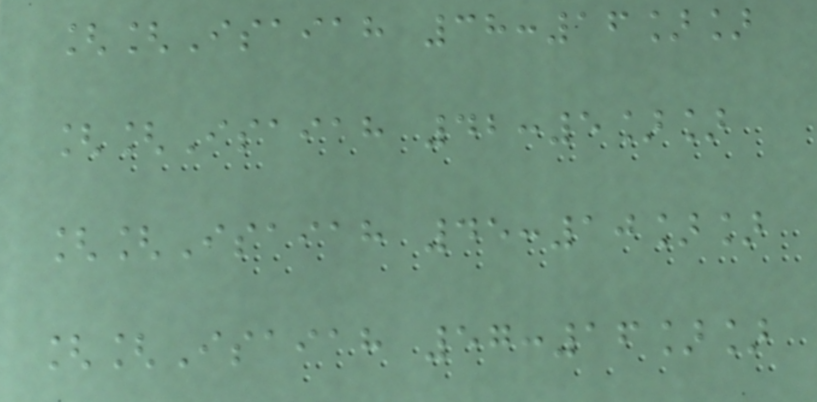[[Isaiah 38:16]]
[[Isaiah 42:5]]
[[Isaiah 45:10]]
[[Isaiah 57:16]]
